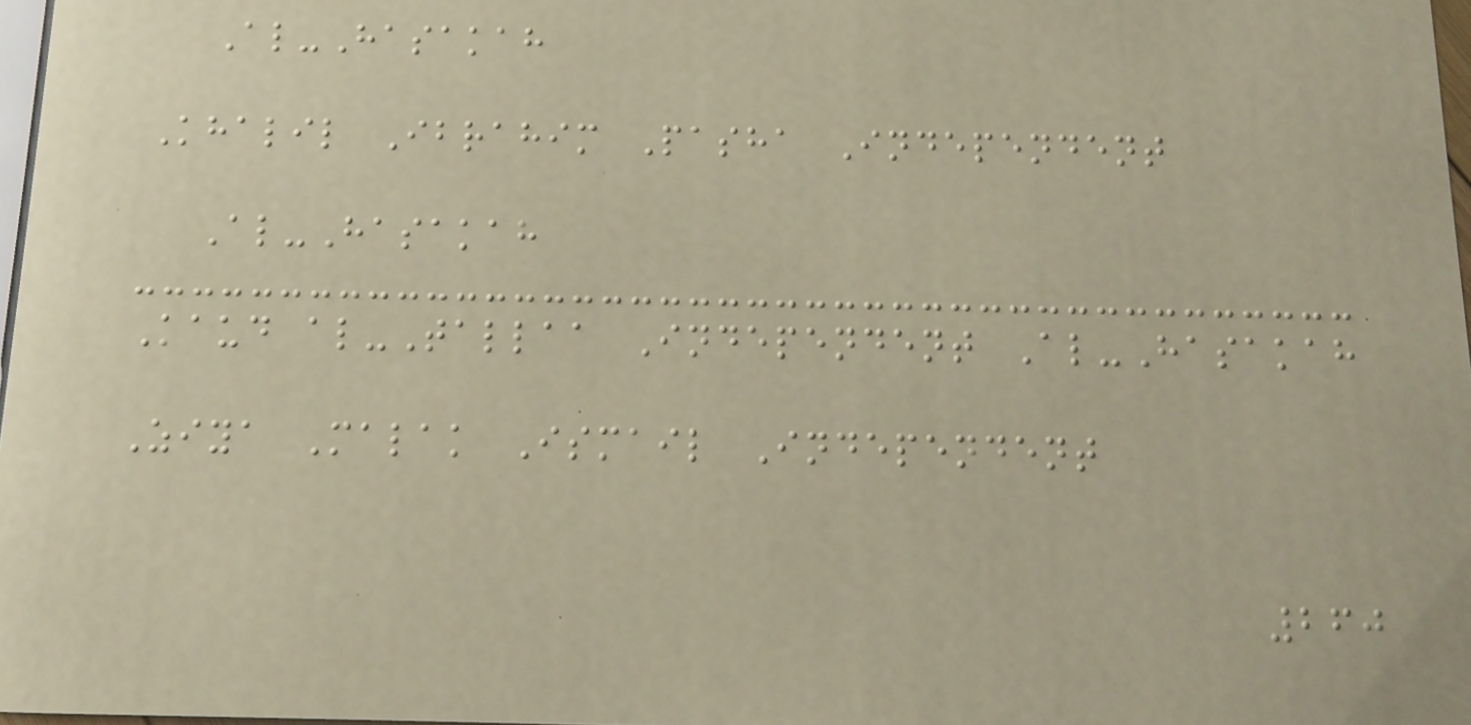Al-Hasakah
Khalil Ibrahim Pasha Independent
Al-Hasakah
Kaud al-Tallaa Independent Al-Hasakah
Ziya Malak Ismail Independent
260
